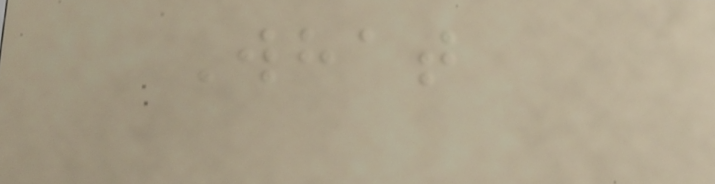What
